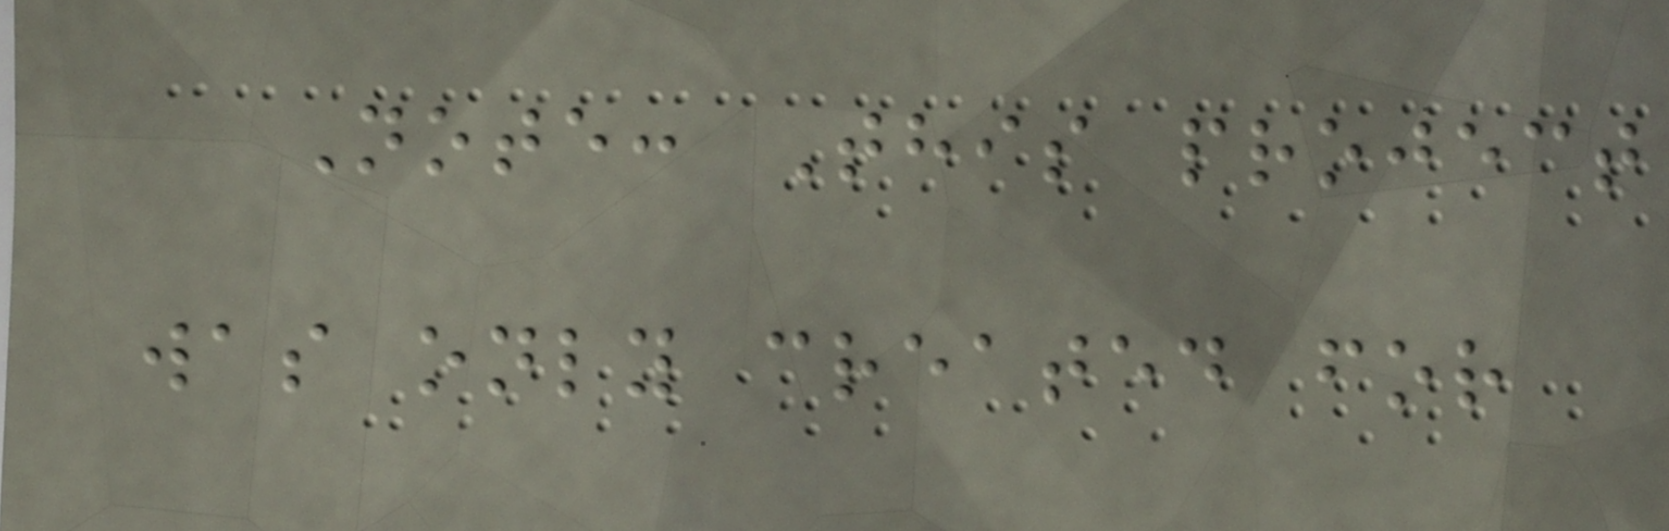Note: This project
was only created for
